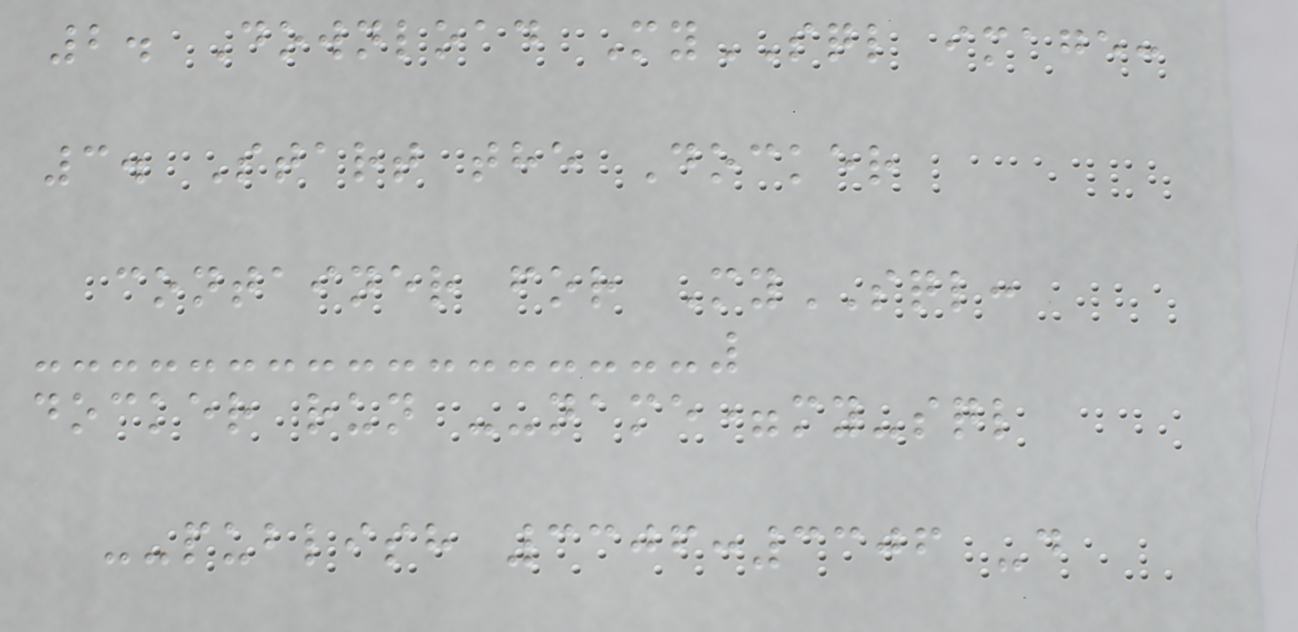2. Download MySQL image:
3. Start the Docker
container for MySQL:
docker run --name=my-sql
--publish 3306:3306 -d
